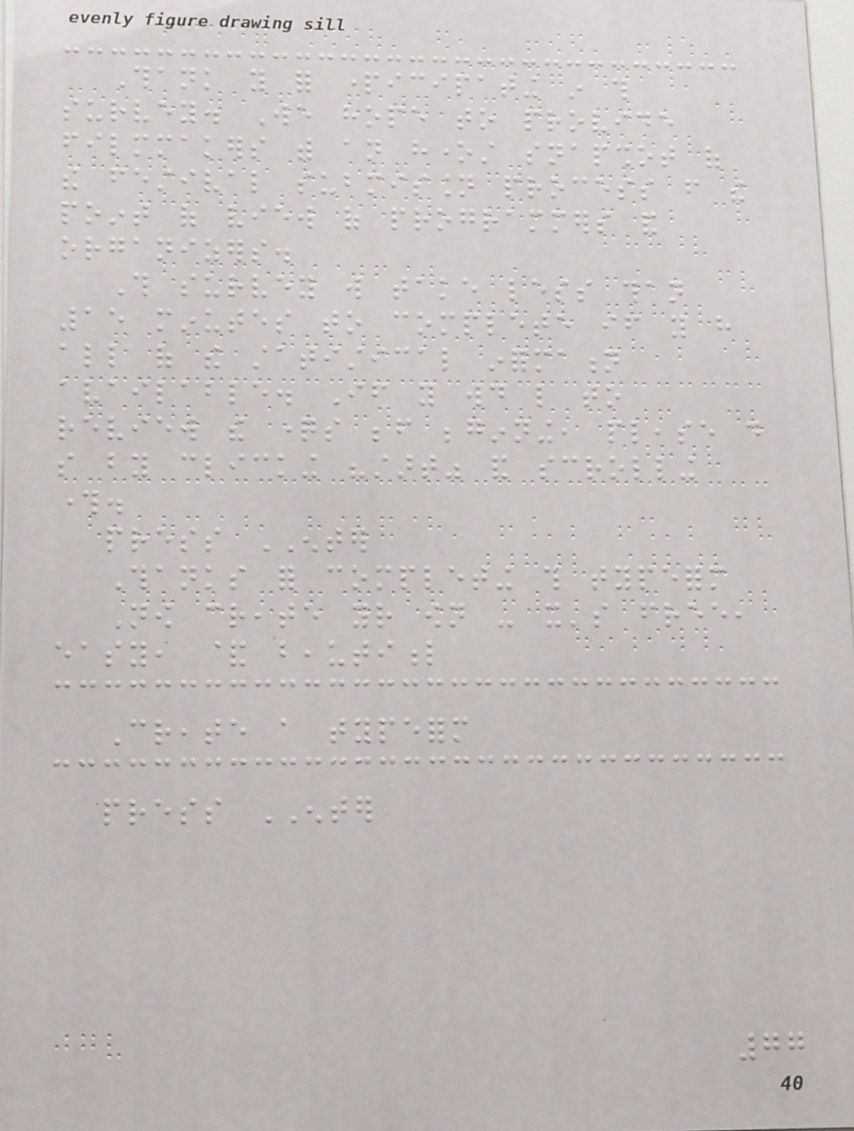Thank you for participating in this
survey. We hope to provide
filmmakers with an honest snapshot of
the festival submission process from the
point of view of programmers and
organizers.
This survey will take less than
15 minutes to complete if you have
all of the statistical information
available. If you would like to
review the questions before beginning, please do
so by clicking "start" and scrolling
through.
press ENTER
Thanks for completing this typeform
Now create your own - it's free,
easy, & beautiful
Create a typeform
press ENTER
77
